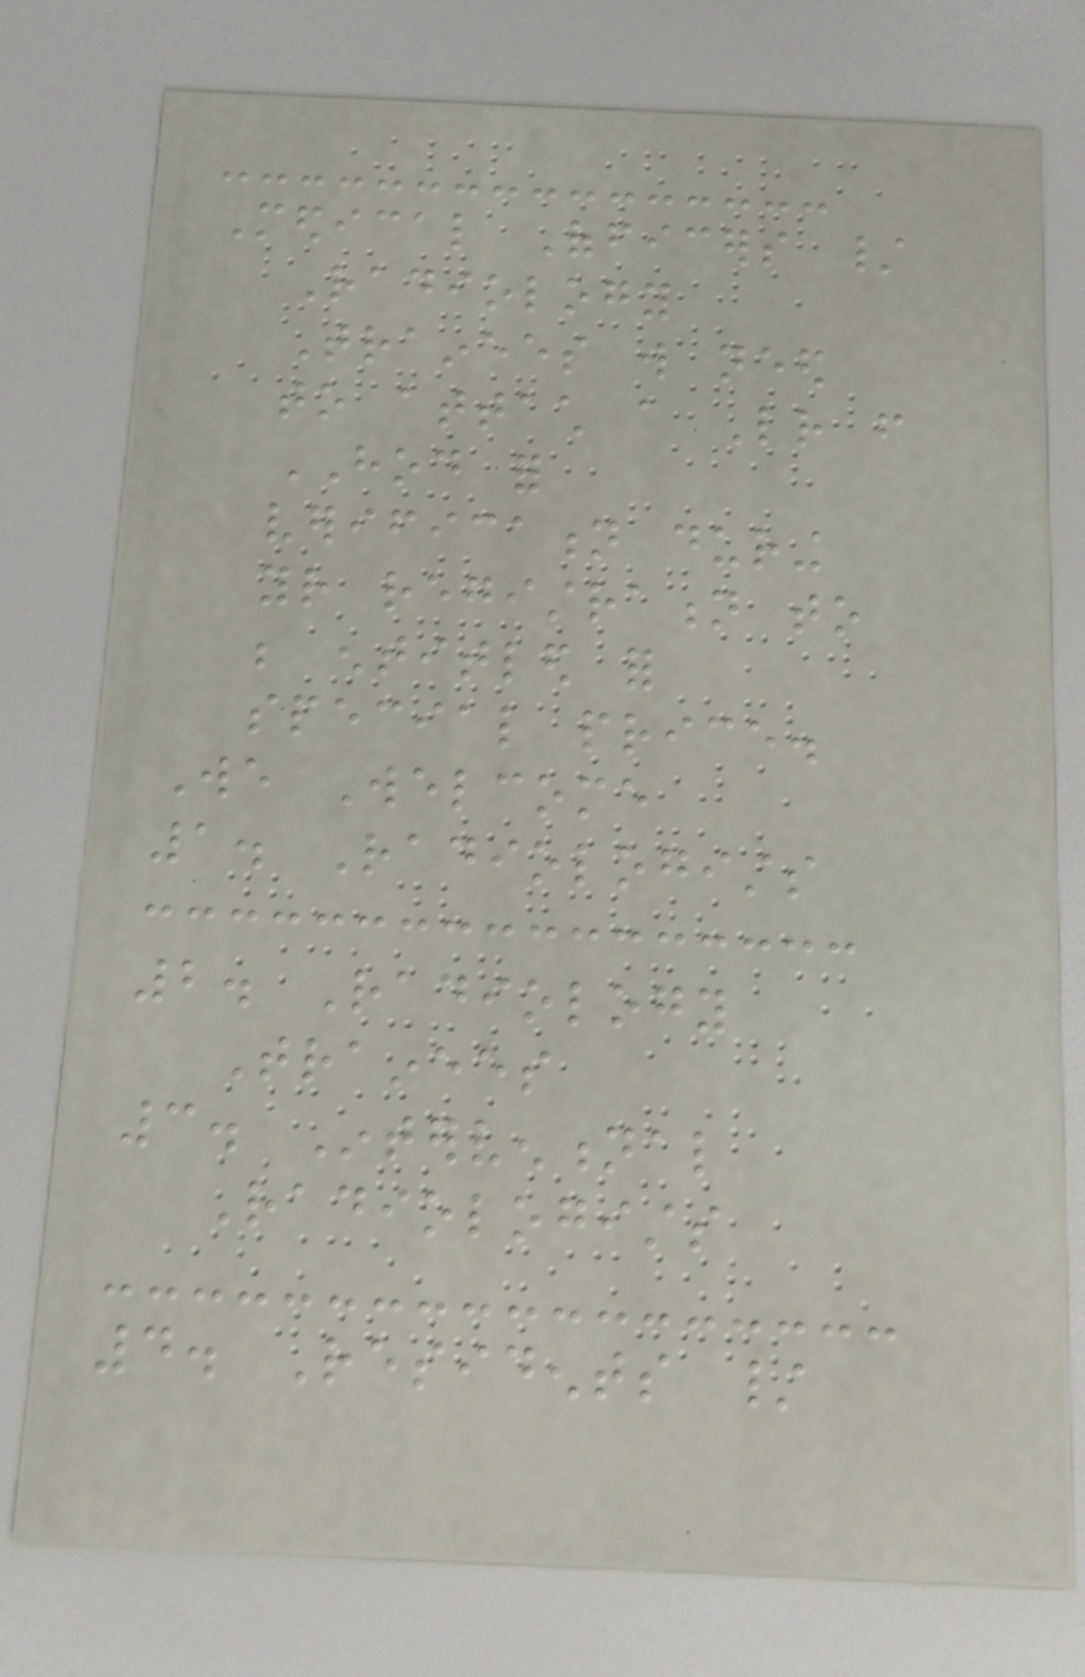Medical Officers /
Radiology
Trainees will need
to attach a Letter from
HOD for
verification during
your registration to
be entitled for
special price.
We Welcome
1. Radiologists
2. Radiology
Trainees
3. Interventional
Radiologists
4. Residents /
